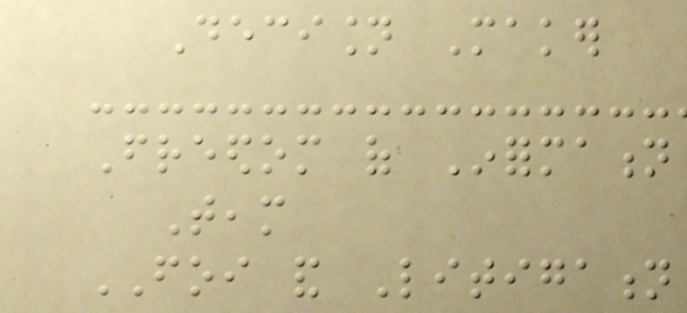Decision Maker
Freedom of Information
Team
FOI and Litigation
